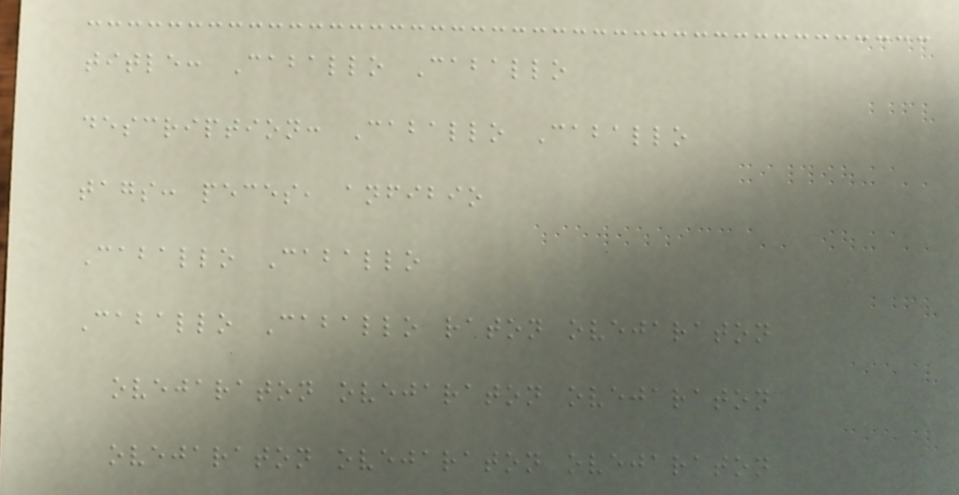title: Caballo Caballo
description: Caballo Caballo
tags: peces, anfibio
Caballo Caballo
Caballo Caballo raton ovejaraton
ovejaraton ovejaraton ovejaraton
ovejaraton ovejaraton ovejaraton
